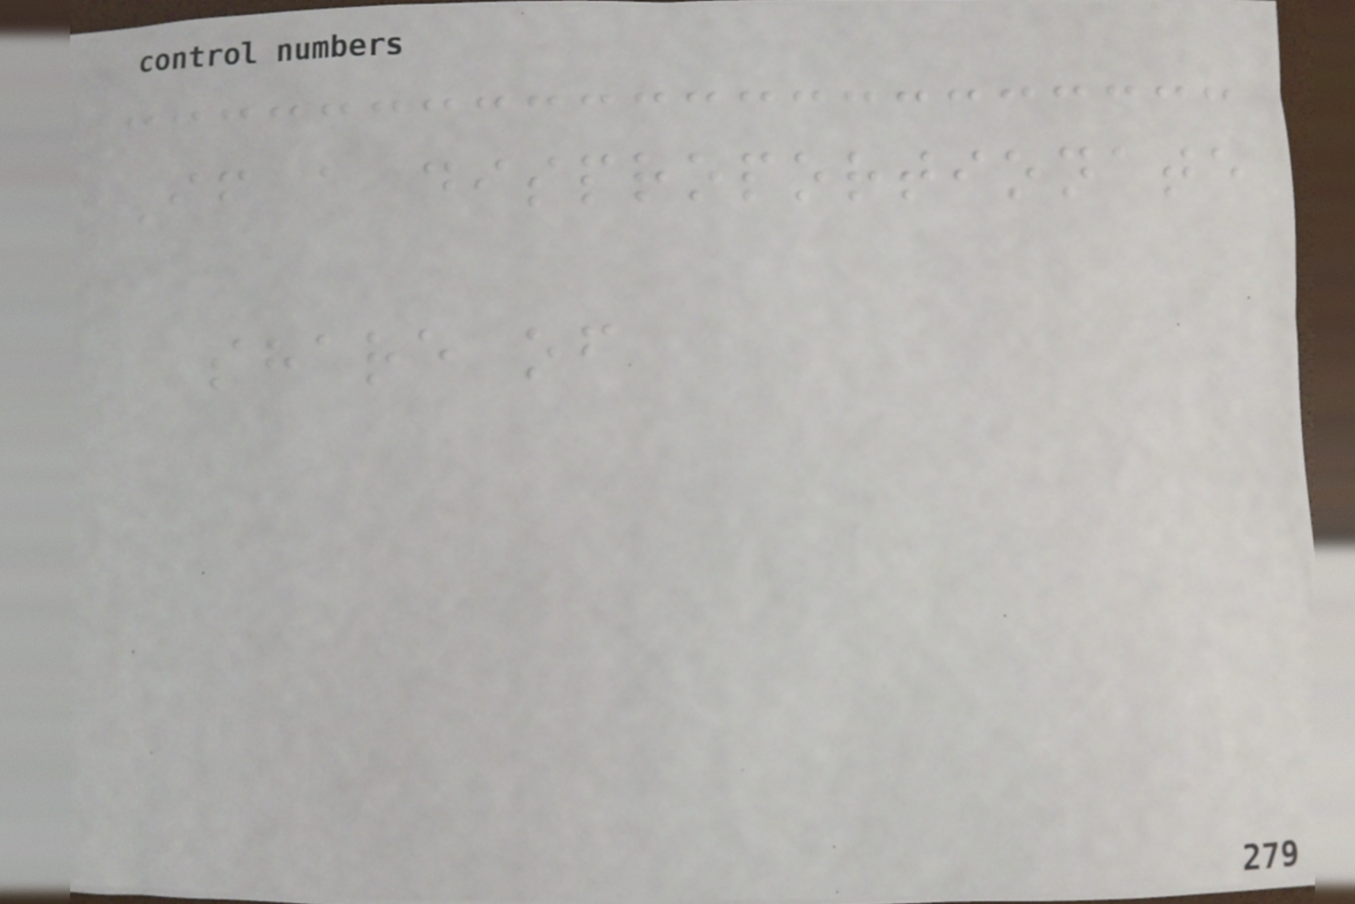If a disproportionate
share of
